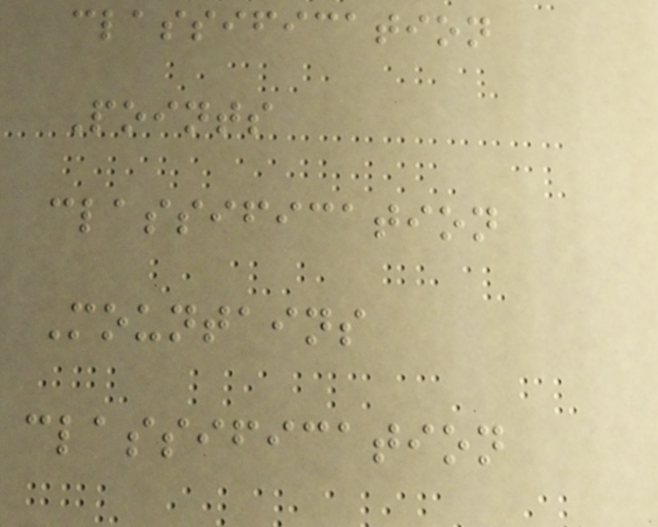classification
Points
classification
Mountains
classification
